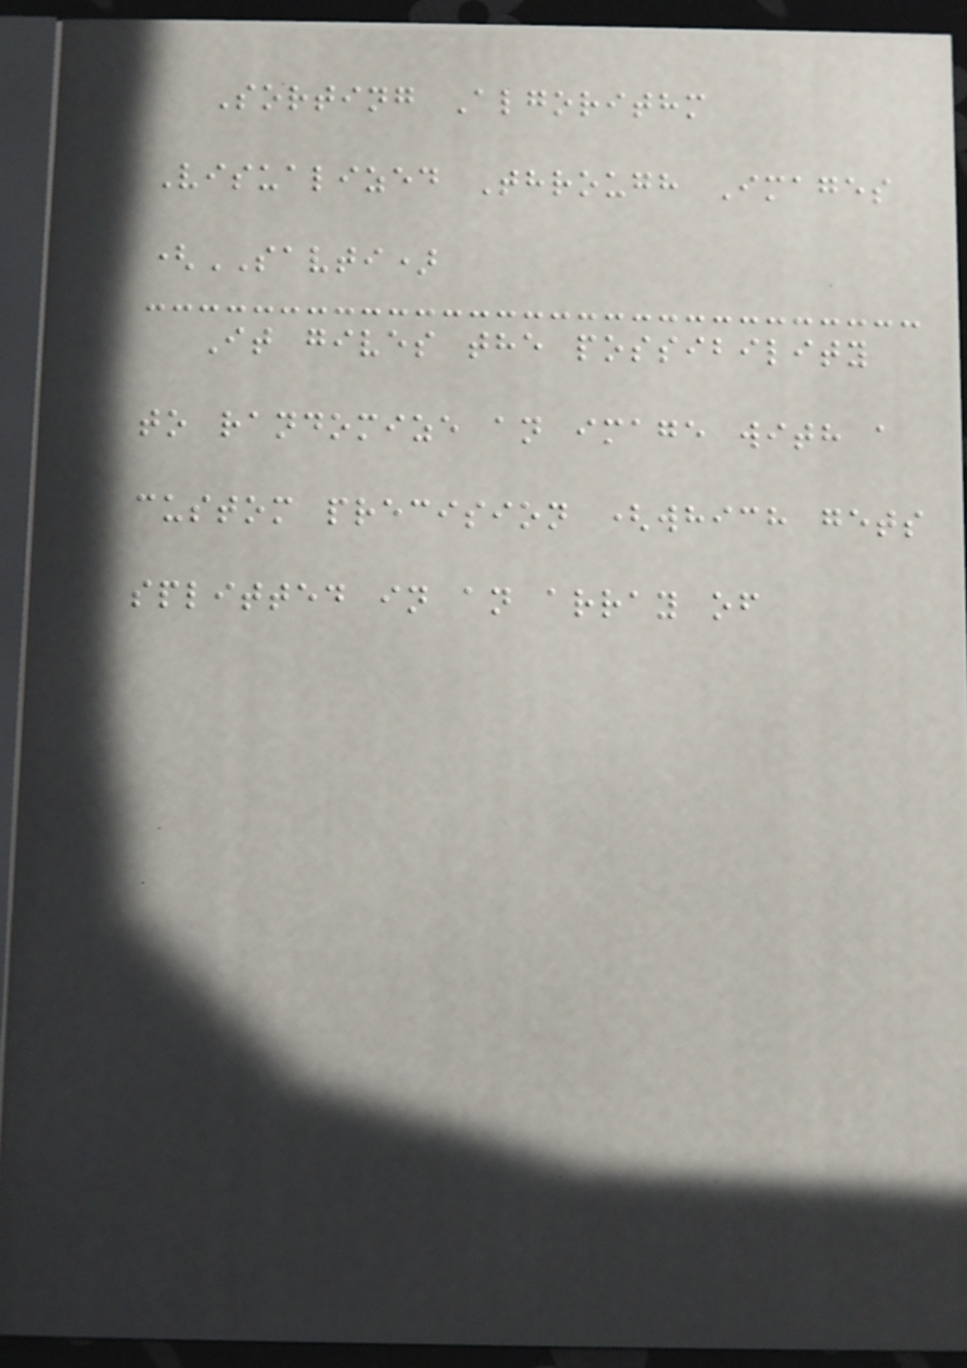Sorting Algorithm
Visualized Through Images
(SAVTI)
It gives the possibility
to randomize an image with a
custom precision (which gets
splitted in an array of
